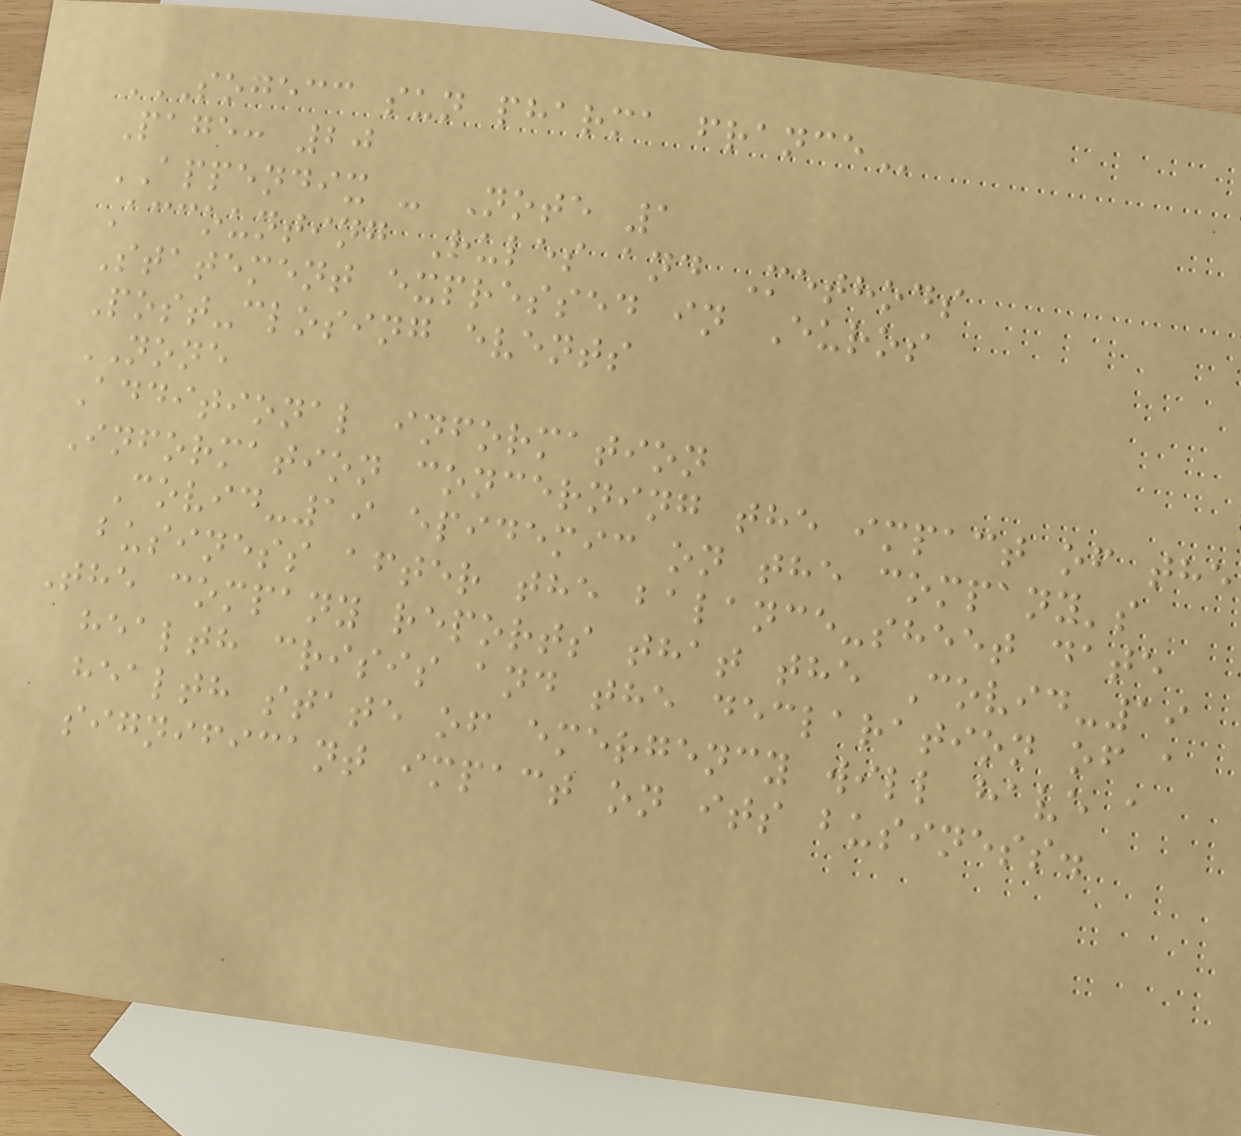SOGECC SUN PHARMA FRANCE
Page: 20
APPENDIX - Note 1
Accounting Rules and Methods
Statement expressed in Euros
Post-closing events
NONE
Additional information
Information concerning the impact of the
Covid-19 epidemic on the company's
business after the balance-sheet date
The company reports that the Covid-19
health crisis and the declaration of a
health state of emergency will have a
significant impact on its business.
